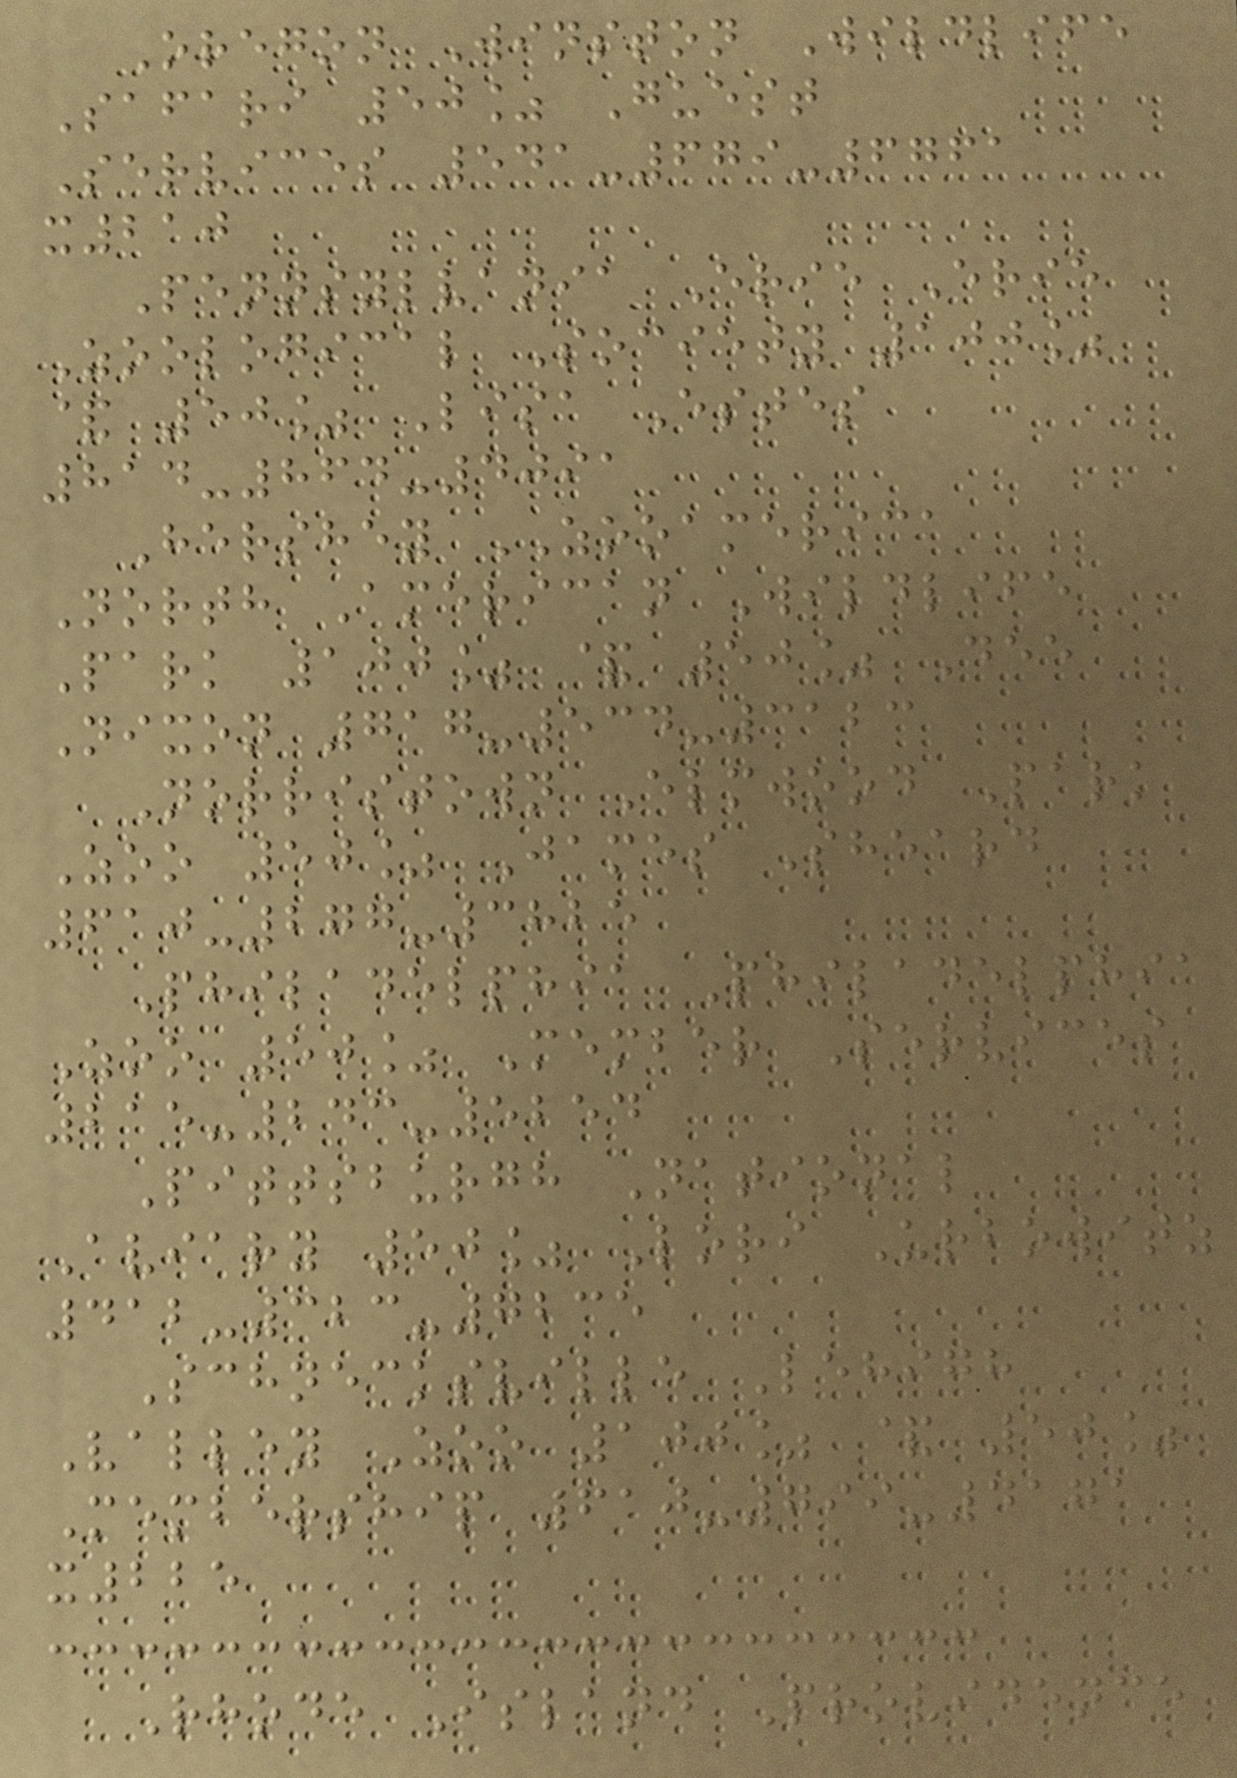Oregon Winston Wildlife
Safari 50% Guest
Services 541-679-6761
x210
Pennsylvania Erie Erie
Zoological Society 100%
& 50% Lisa Estes
814-864-4091
Hershey ZOOAMERICA
North American Wildlife
Park 100% & 50% Dee
Nixon 717-534-3123
Norristown Elmwood Park
Zoo 50% James Sheard
610-277-3825
Philadelphia Philadelphia
Zoo 50% Member Services
215-243-5254
Pittsburgh National
Aviary 50% Lori Urbowitz
412-323-7235
Schnecksville Lehigh
Valley Zoo 100% & 50%
Membership 610-799-4171
x225
Rhode Island Providence
